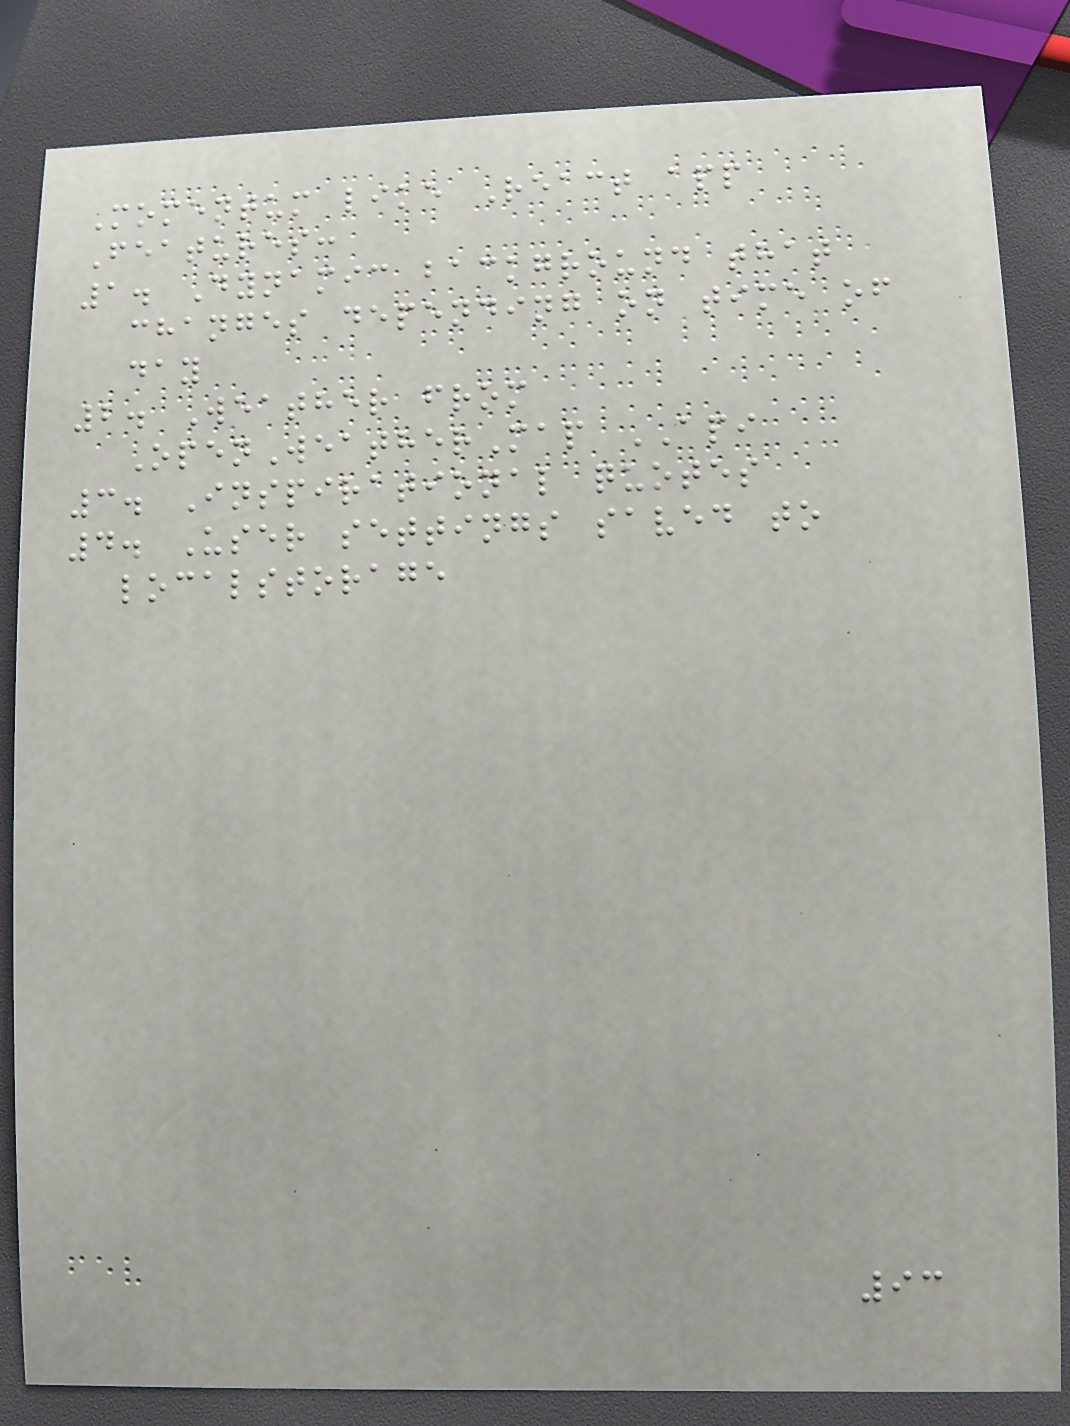Momentum like React app
Features:
1. Dynamic background that
changes depending on time of
day
2. Weather from
OpenWeatherMap API
3. Inspirational quotes
4. User settings saved to
localstorage
93
